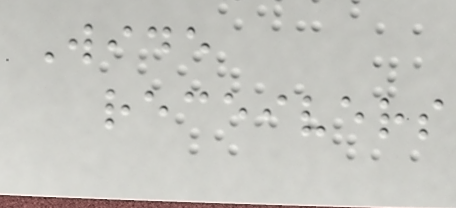Wide
receivers
